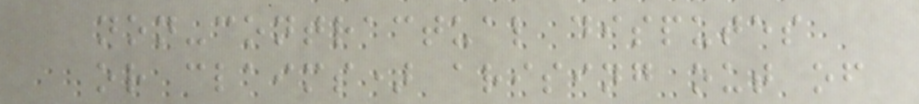non-contractual disputes
or claims) arising out of
